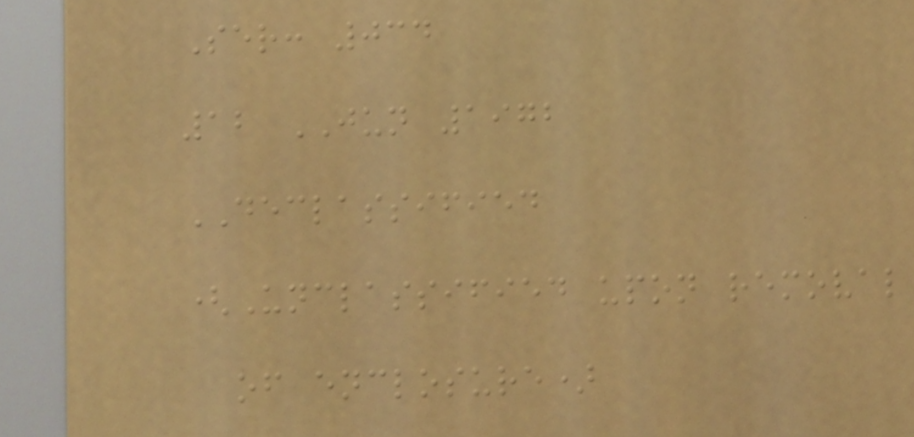Ser: 034
12 JUN 1972
DECLASSIFIED
(Unclassified upon removal
of enclosure)
